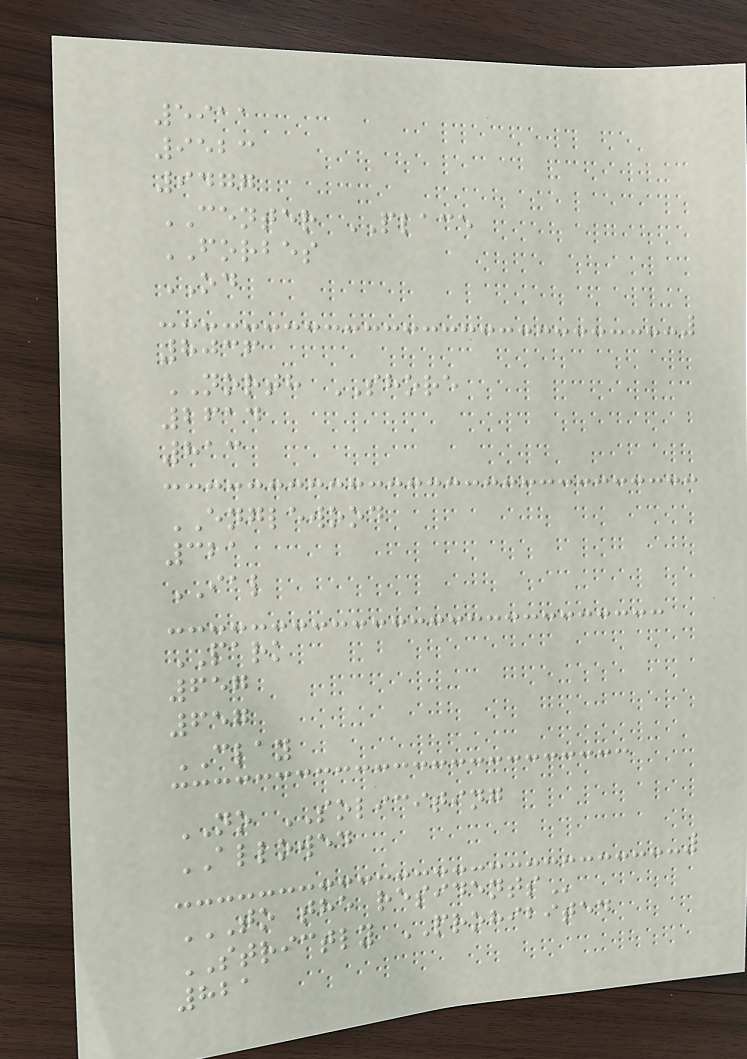5911
9523
9477
CENTER PLACE
FORBES
OD
8036
NORTH SHORE
2614
813
ENGLEWOOD
321
IAL
PARK
657
657
CLAY
NO SOLICITING
ALLOWED
TO THE RESIDENTS
STRICTLY PROHIBITED
821
